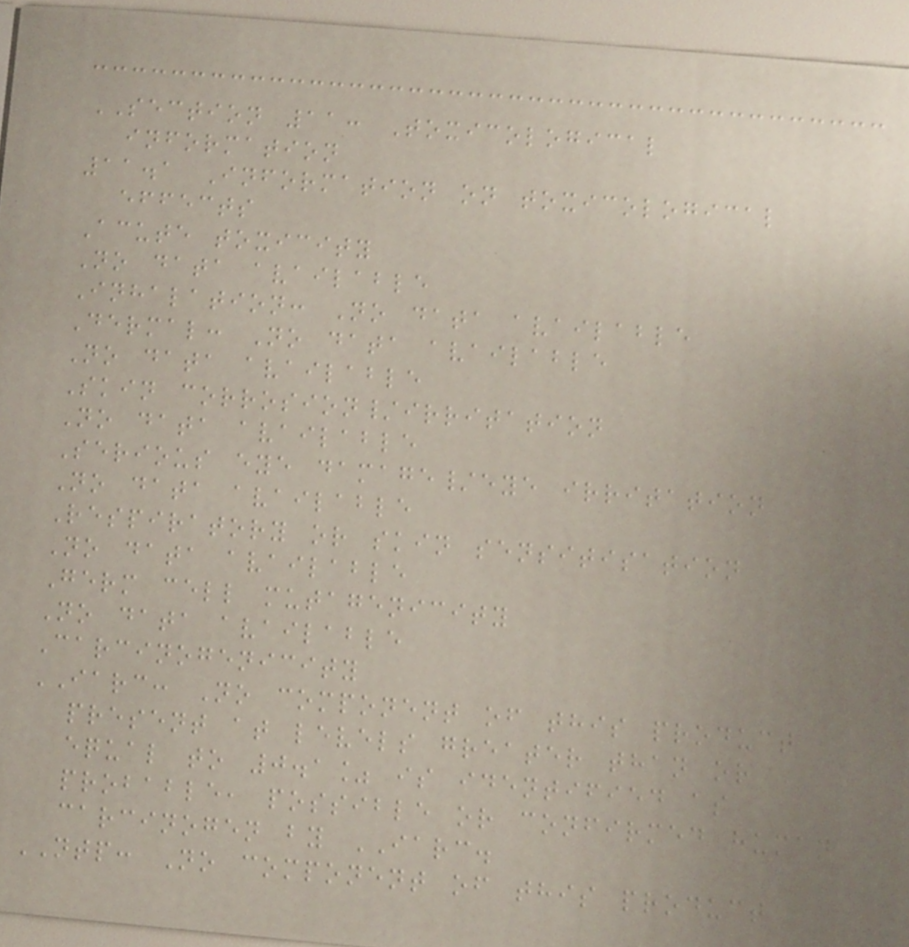SECTION 11: Toxicological
information
11.1 Information on toxicological
effects
Acute toxicity
No data available
Inhalation: No data available
Dermal: No data available
No data available
Skin corrosion/irritation
No data available
Serious eye damage/eye irritation
No data available
Respiratory or skin sensitisation
No data available
Germ cell mutagenicity
No data available
Carcinogenicity
IARC: No component of this product
present at levels greater than or
equal to 0.1% is identified as
probable, possible or confirmed human
carcinogen by IARC.
NTP: No component of this product
